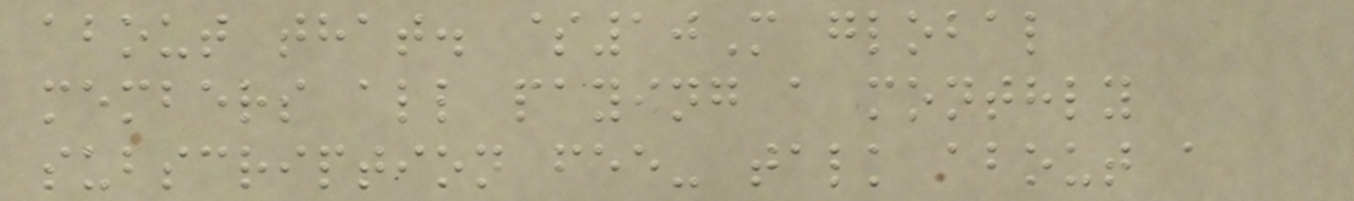about that. $10M global
members all paying a monthly
subscription fee- talk about a
